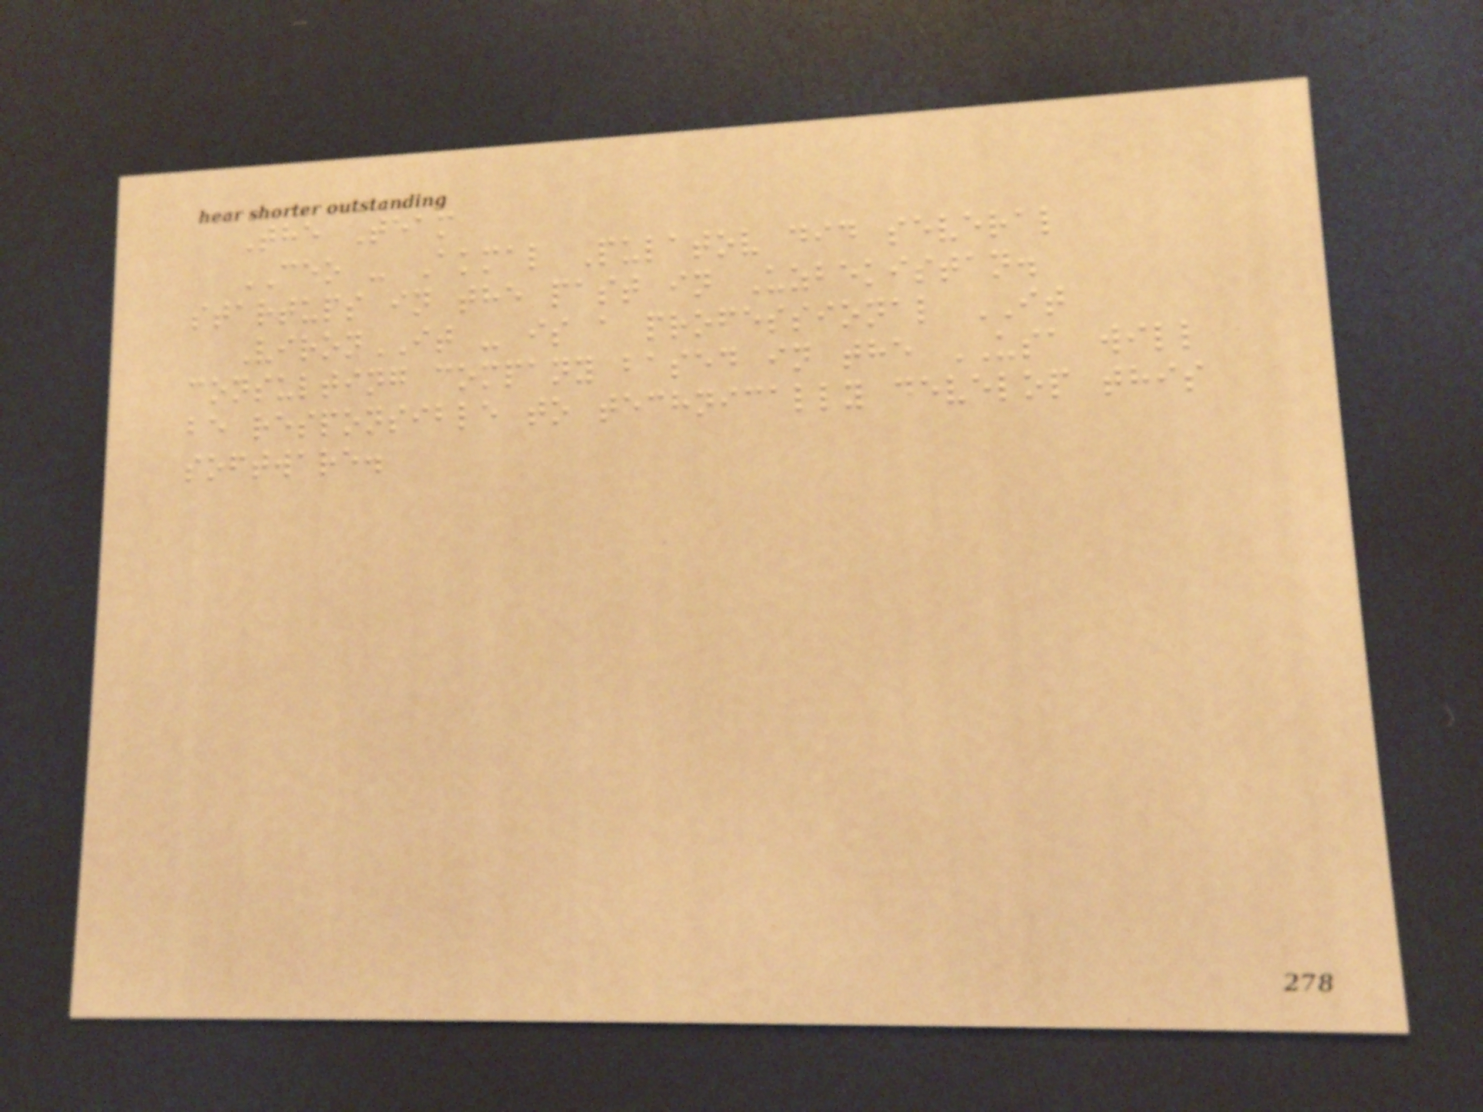The Team
CEO - Akmal Pulatov did several
startups in the past in Uzbekistan.
VironIT - is a professional IT
consulting company based in the USA will
be responsible to technically develop this
software.
